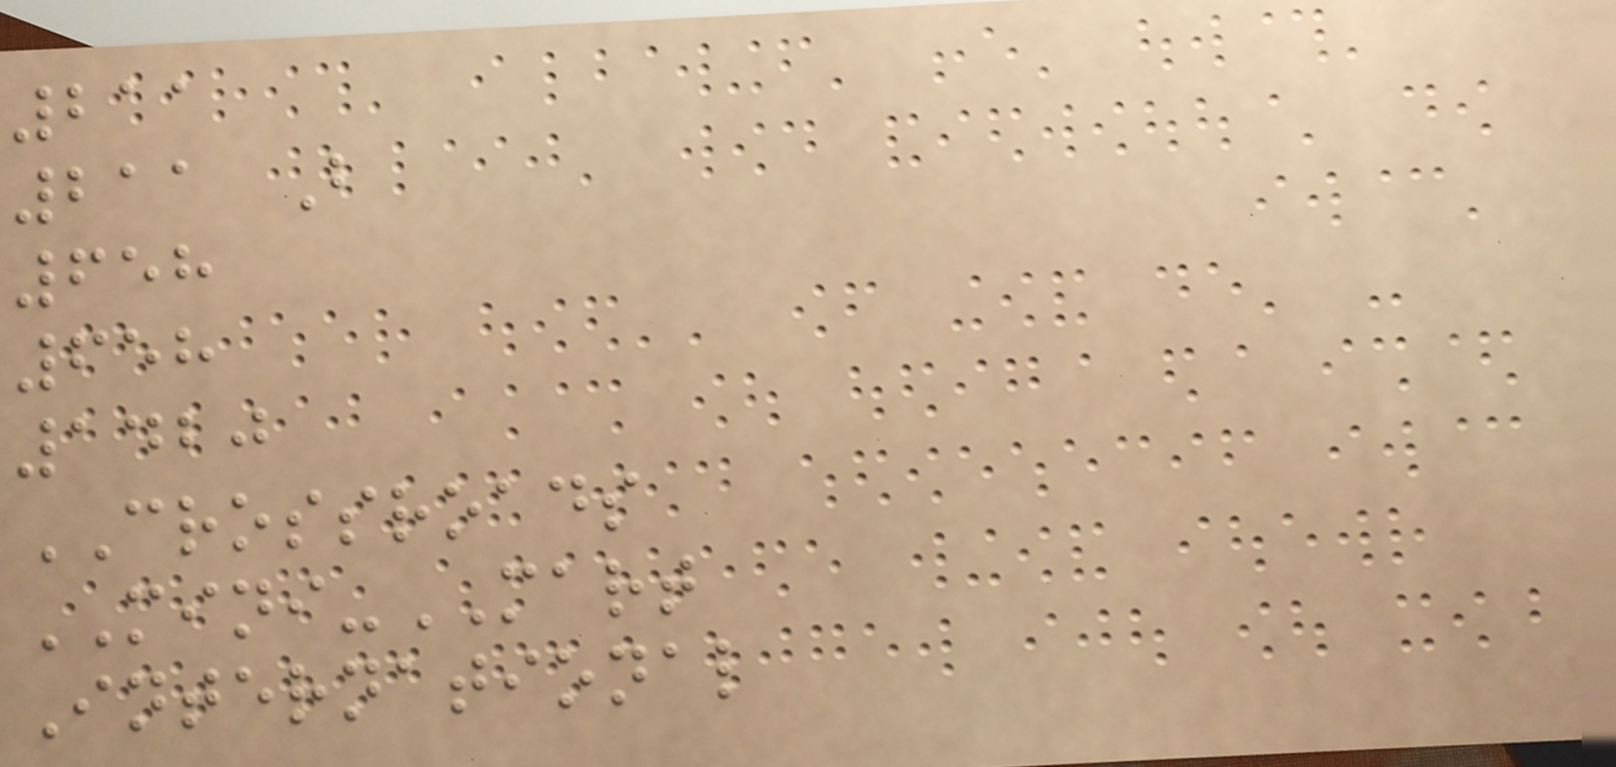211
211 B
658
658
1420
CROSSROADS
MINI-MART
International
